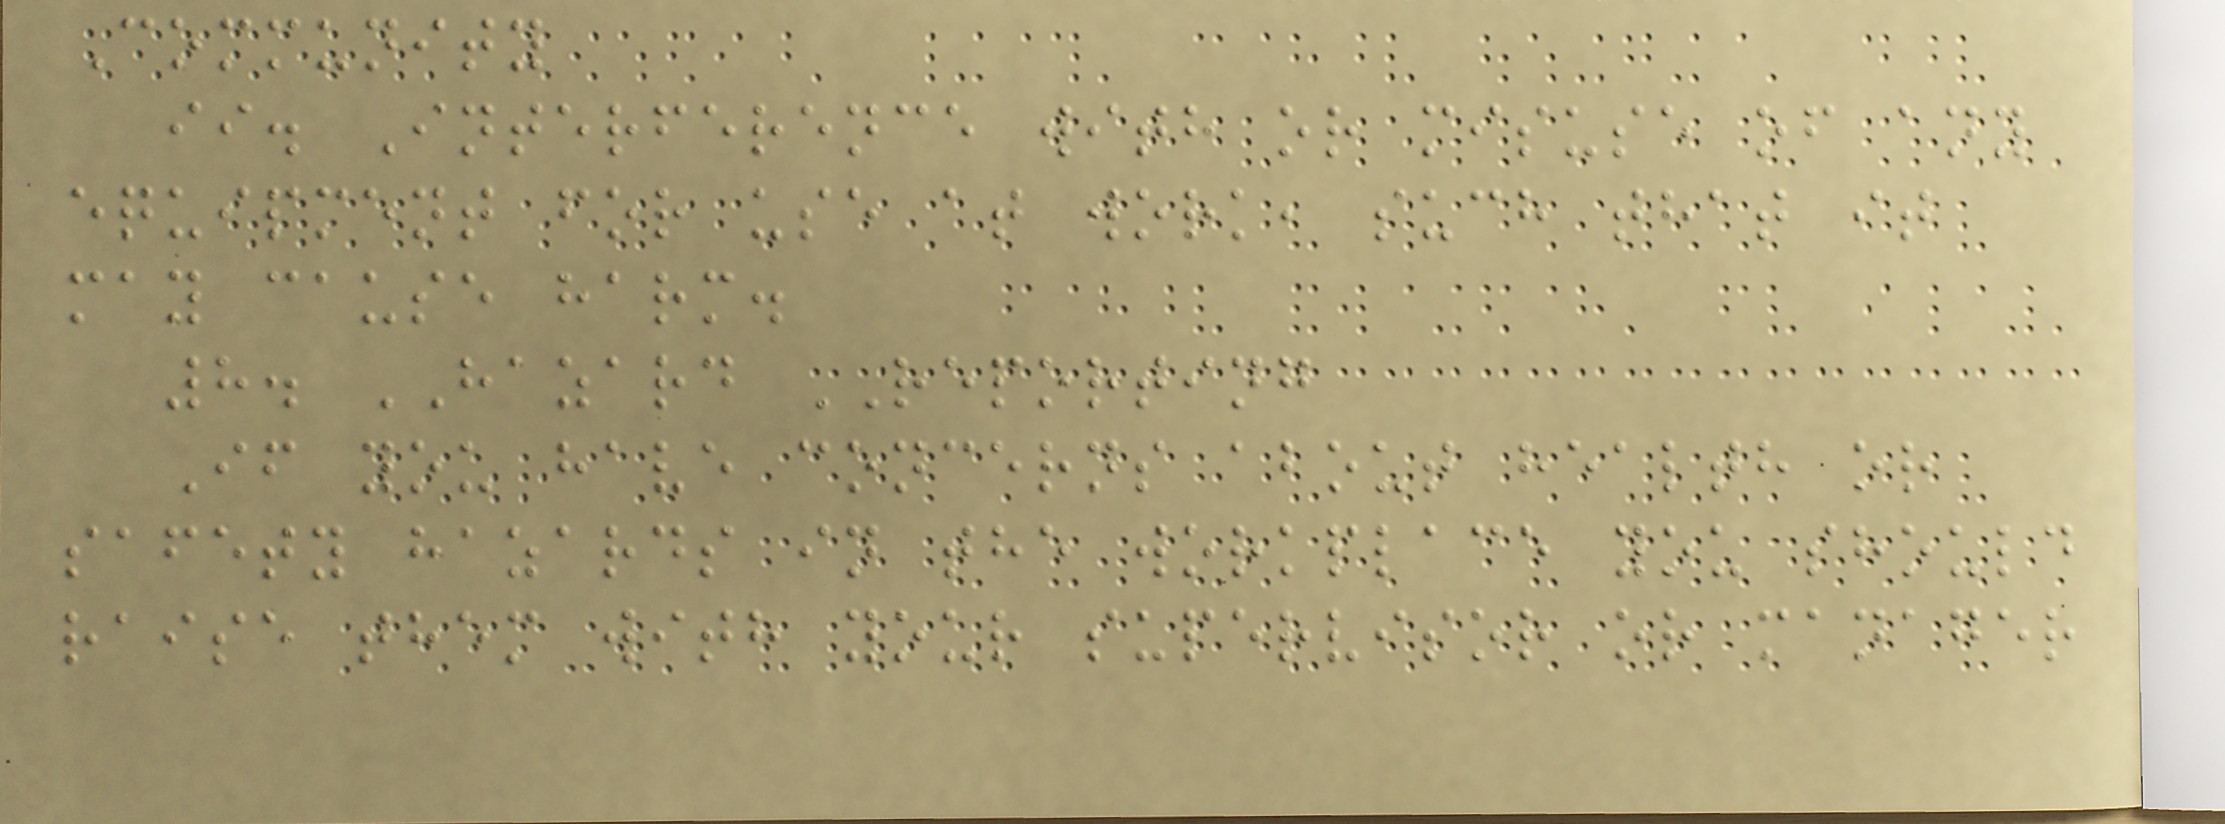Community
ii. Interference with or misuse of any
equipment for use at work, such that it
may cause harm.
8. HAZARD REPORTING
If you have concerns about health or
safety hazards in the workplace you should
raise them with your supervisor or manager
